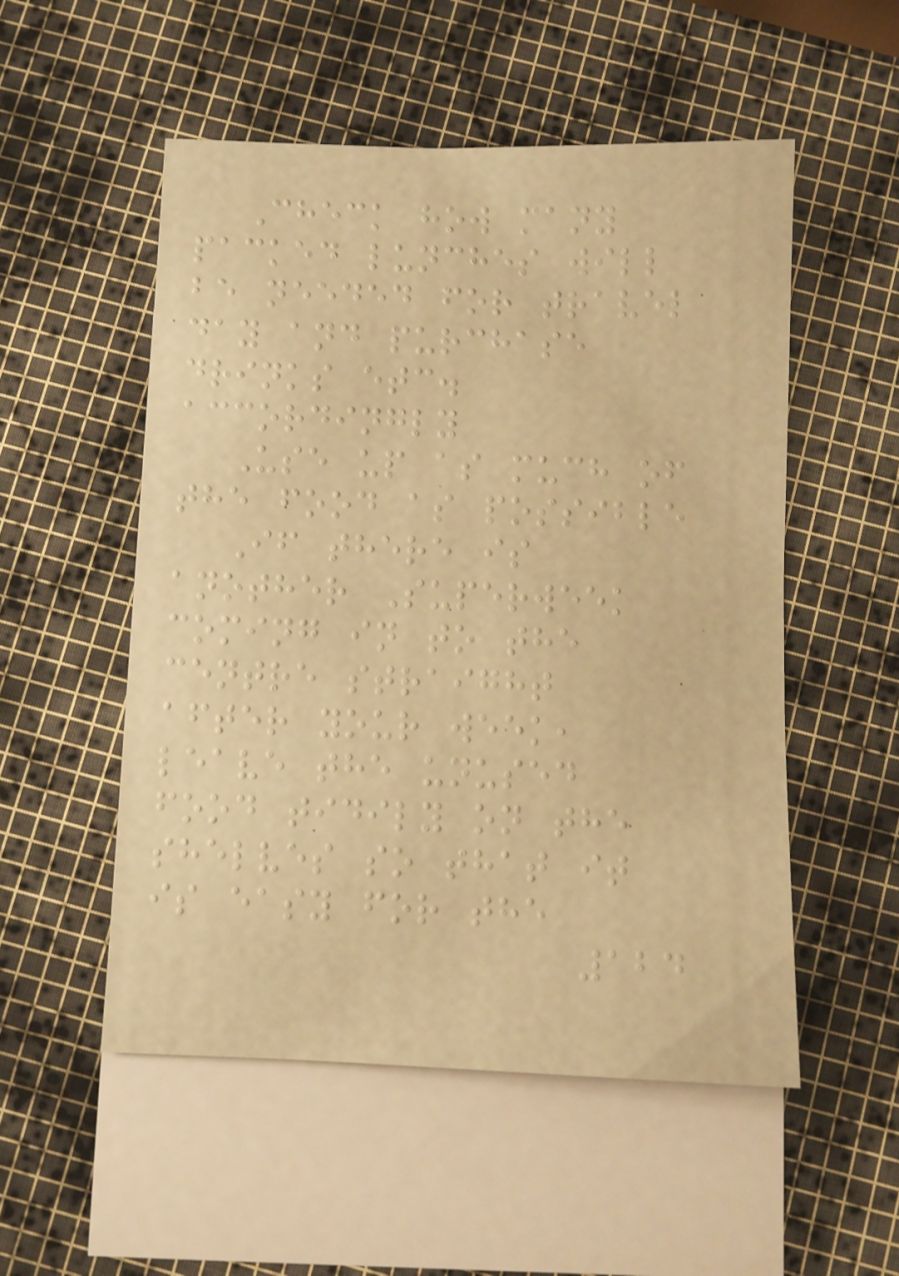Check how many
packed lunches will
be needed for travel
day and purchase
drinks etc.
accordingly
Use up as much of
the food as possible
If there is
another Superweek
coming in to the
centre straight
after your week,
leave the unused
food tidily on the
shelves so that it
is easy for the
124
